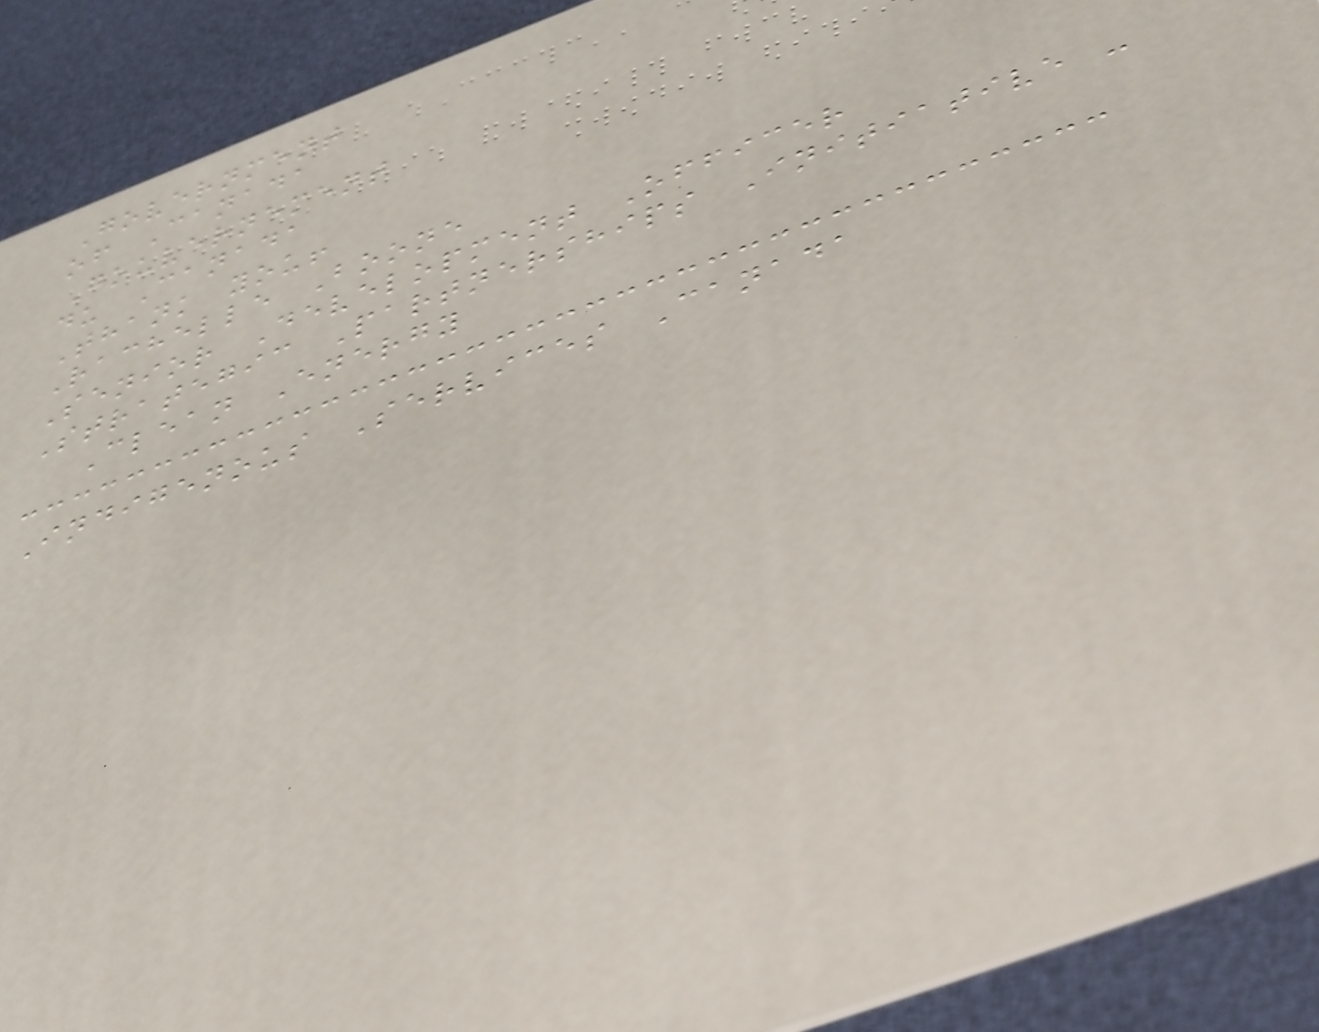Government
of Canada
Gouvernement
du Canada
Thank you!
Rachelle Boone
Senior Development Officer
Strategic Partnerships Initiative -
Clean Energy
Indigenous Services Canada
